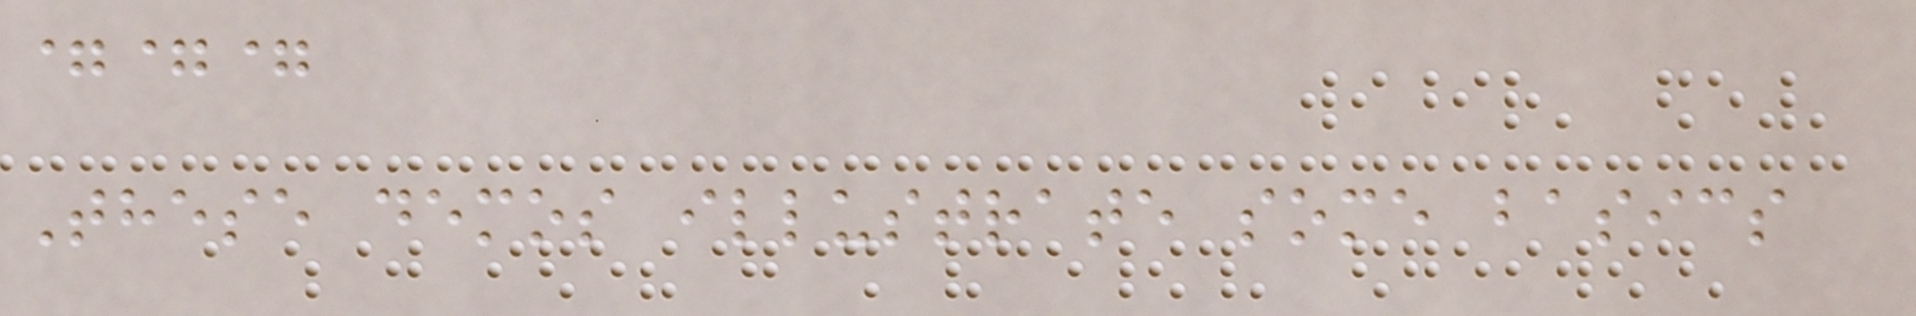===
These demos illustrate some basics
